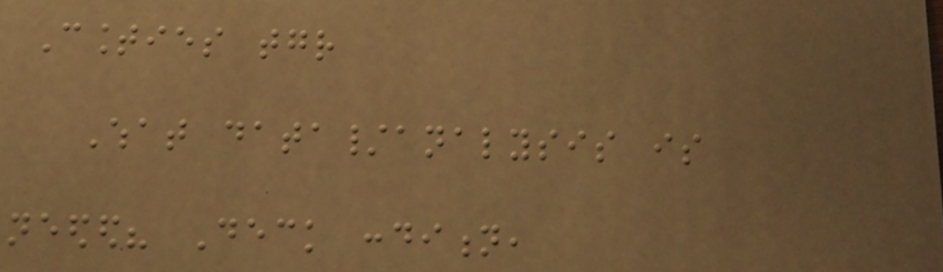Counties together
What data/analysis is
needed? Deck condition,
